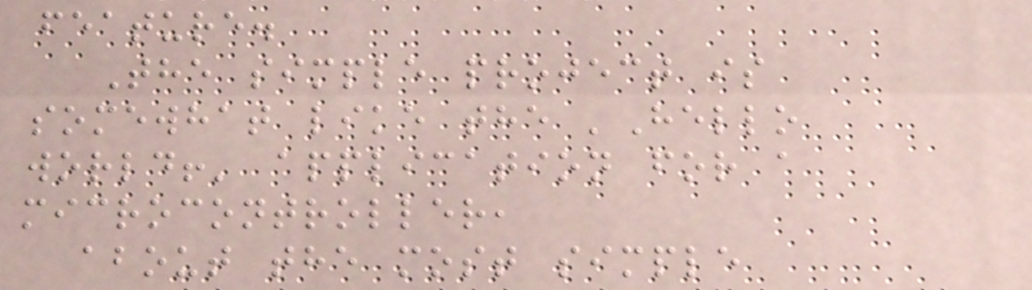feature.
The simple project is
somewhat like the 'Hello
world!' application for a
microcontroller,
about the most simple
